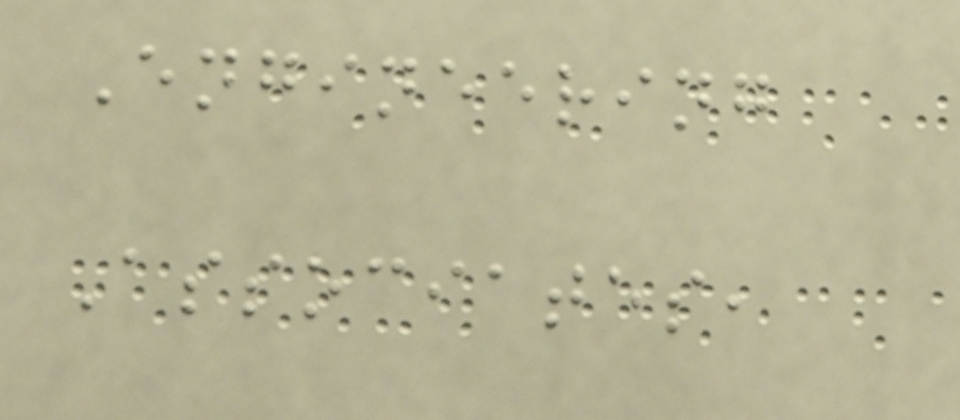Engineering
Associates,
